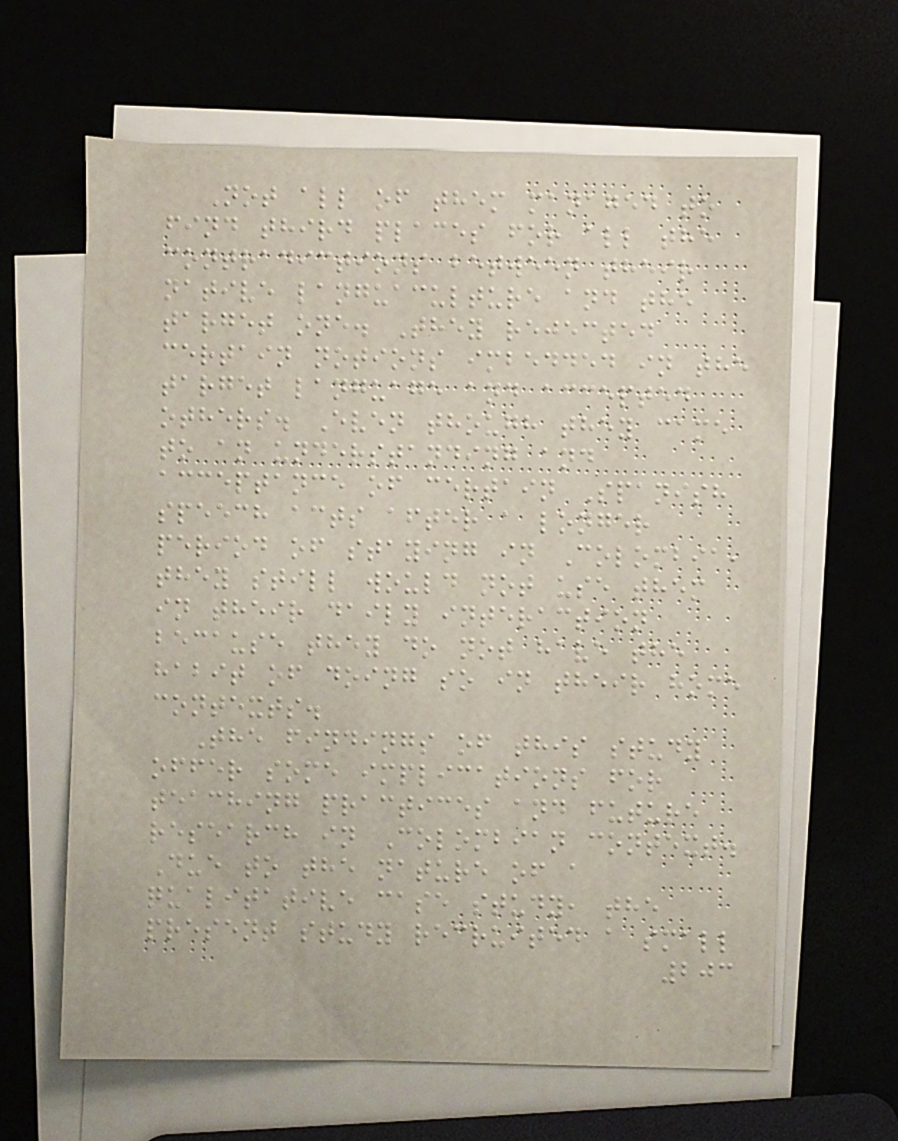Not all of them managed to
find third places for all the
contradictions between their
native languaculture and the
target one. They rejected
certain notions imbedded in the
target language and accepted
others. Even though they came
to an understanding and
acceptance of certain Spanish
speech acts after a longer
period of staying in Colombia,
they still would not use them
in their daily interaction
because they do not have the
habit of doing so in their home
contexts.
The findings of this study
offer some implications for
teaching practices and future
research in Colombian context.
Due to the nature of a
qualitative case study, the
present study recruited a small
203
